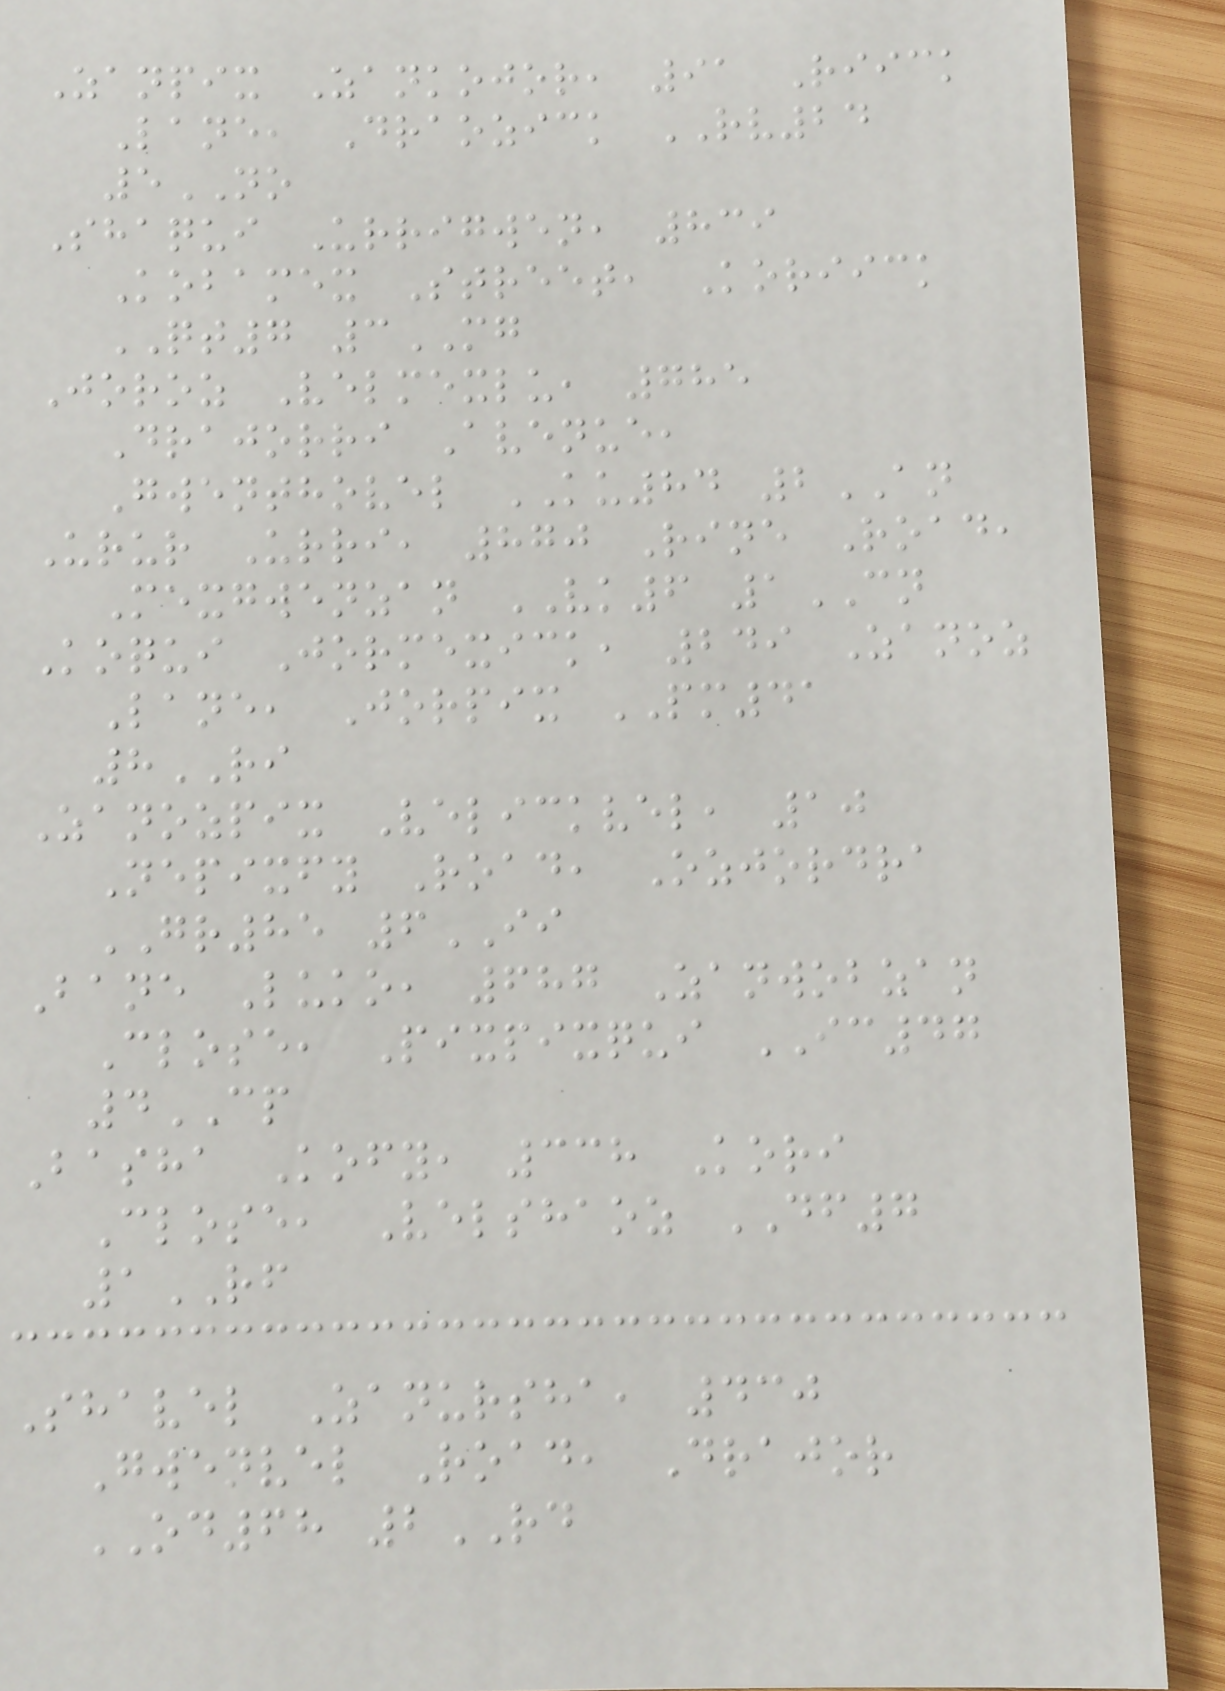Zanpix Zankojor, 91 Riick
Lane, Draozick RV24
5NO
Shaqui Urrigwen, 839
Kobamex Street, Koriick
QT7 3MG
Joroz Velmexlu, 785
Drajorri Avenue,
Gwenthovel KU84 2AN
Urur Urri, 870 Rine Road,
Mexgwenzan VK6 1CN
Koqui Jormexick, 249 Zanoz
Lane, Jorpix PM41
8RI
Zanozpix Velickvel, 10
Nepixfy Road, Ozjordra
GR85 6II
Bane Luko, 687 Zanwobzan
Close, Pixpixqui IC47
4CP
Basha Kofy, 338 Kori
Close, Velshaoz DF7
1RF
Shavel Zanursha, 430
Gwenvel Road, Drajor
OD68 2RD
